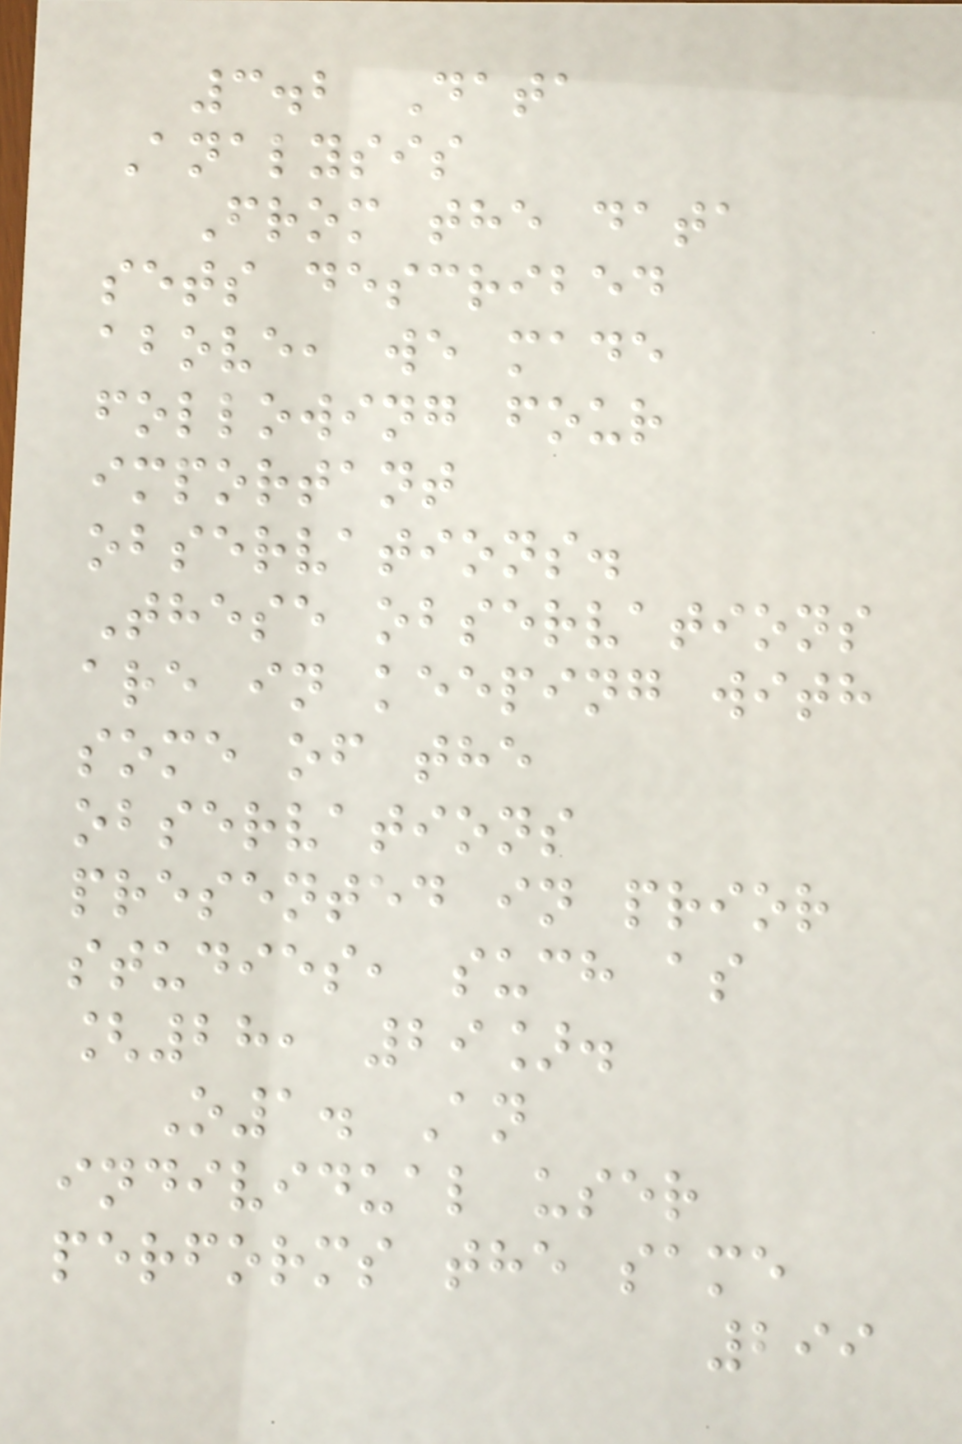3.2 Data
Analysis
From the data
sets described
above, we made
following four
important
observations.
These observations
are in keeping with
some of the
observations
presented in prior
studies, such as
[28, 29].
O1. An
individual user
performs the same
299
